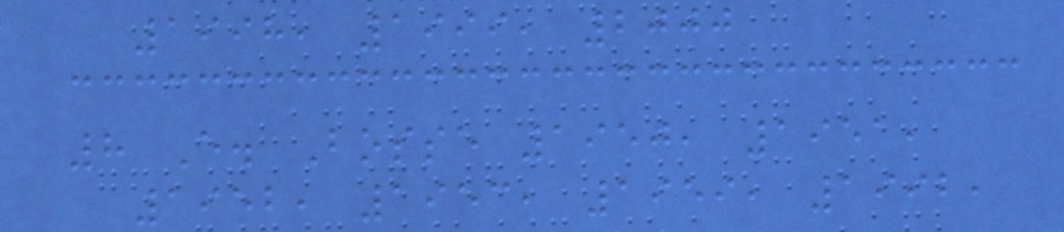1998, 1999, 2000
8 E. Bosse 1950, 1951,
1952, 1953, 1959, 1992,
